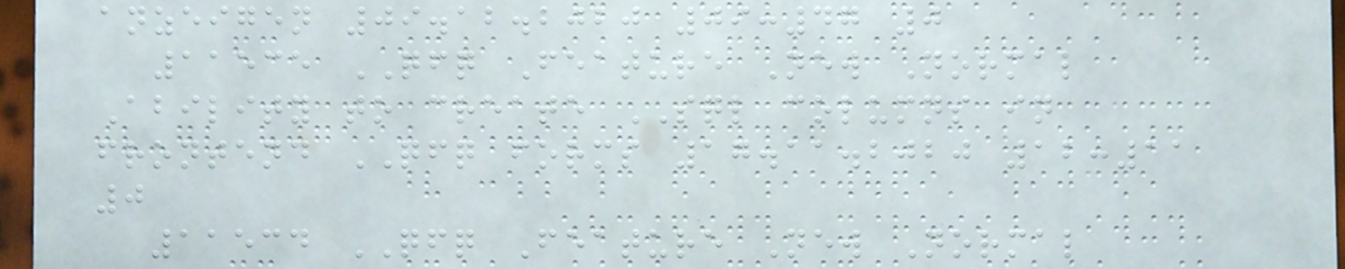anzeigen 09.12.2020 09:47 0
11535 QFQ Feature New Normal
Ability to create SQL columns in
frontend QFQ forms 17.11.2020 12:11
0
11534 QFQ Feature New Normal
